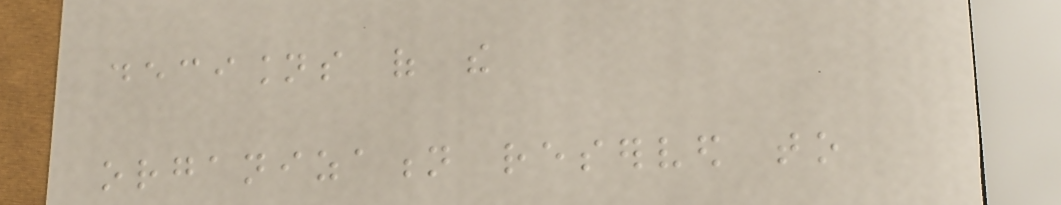decisions of the
organization reserved to
